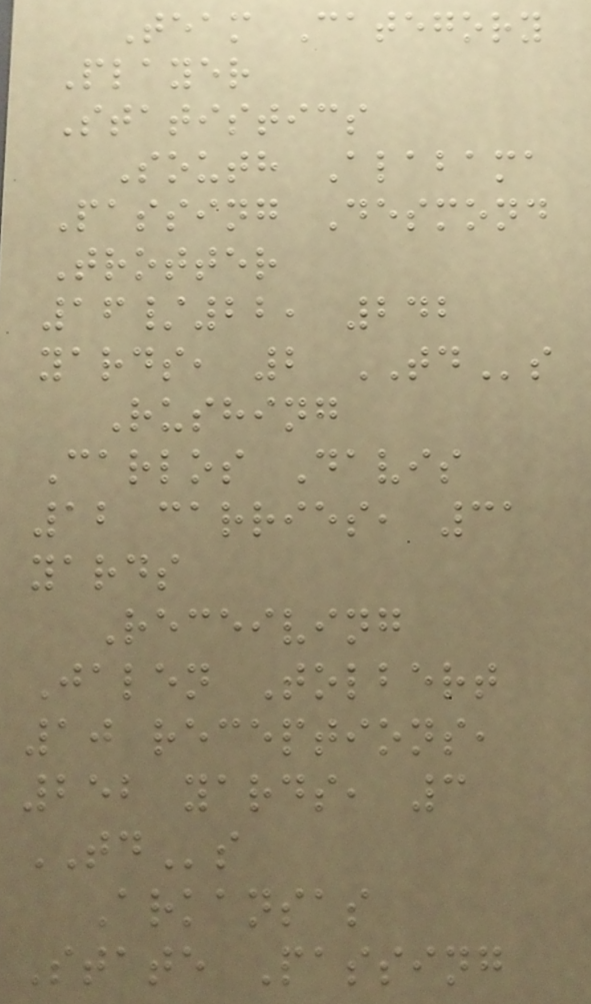Team Category
Player
Statistics
South Alabama
Passing Desmond
Trotter
16/22, 242
yards, 2 TDs
Rushing
Carlos Davis
12 carries, 31
yards
Receiving
Jalen Tolbert
10 receptions,
252 yards, 3
TDs
Arkansas
State Passing
